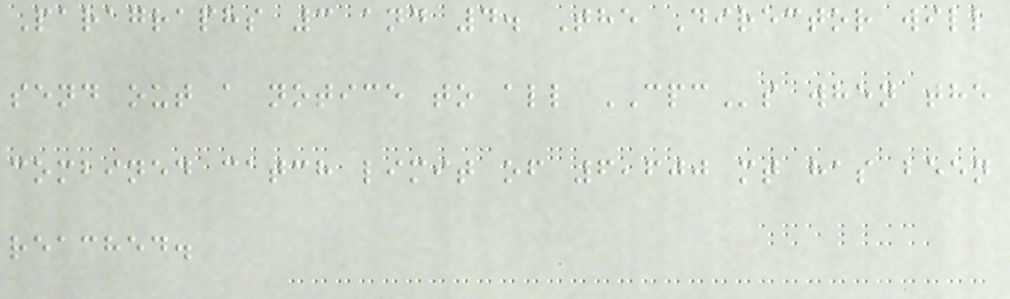Paragraphs 3 and 4. The Director will
send out a notice to all CPCs when the
combined catch limit of 6,600 mt has been
reached.
